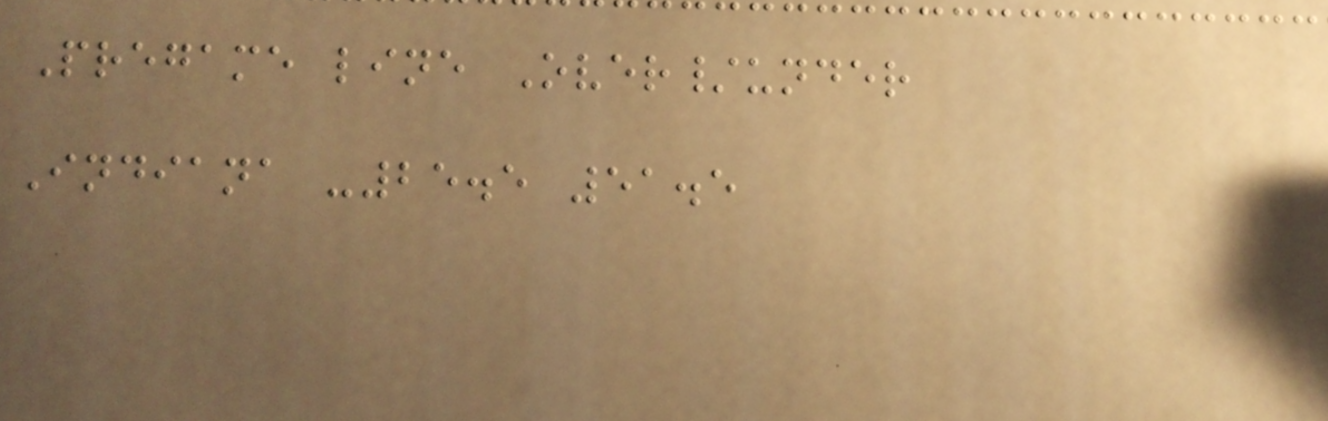Pregame line Over/under
Indiana -25.5 51.5
